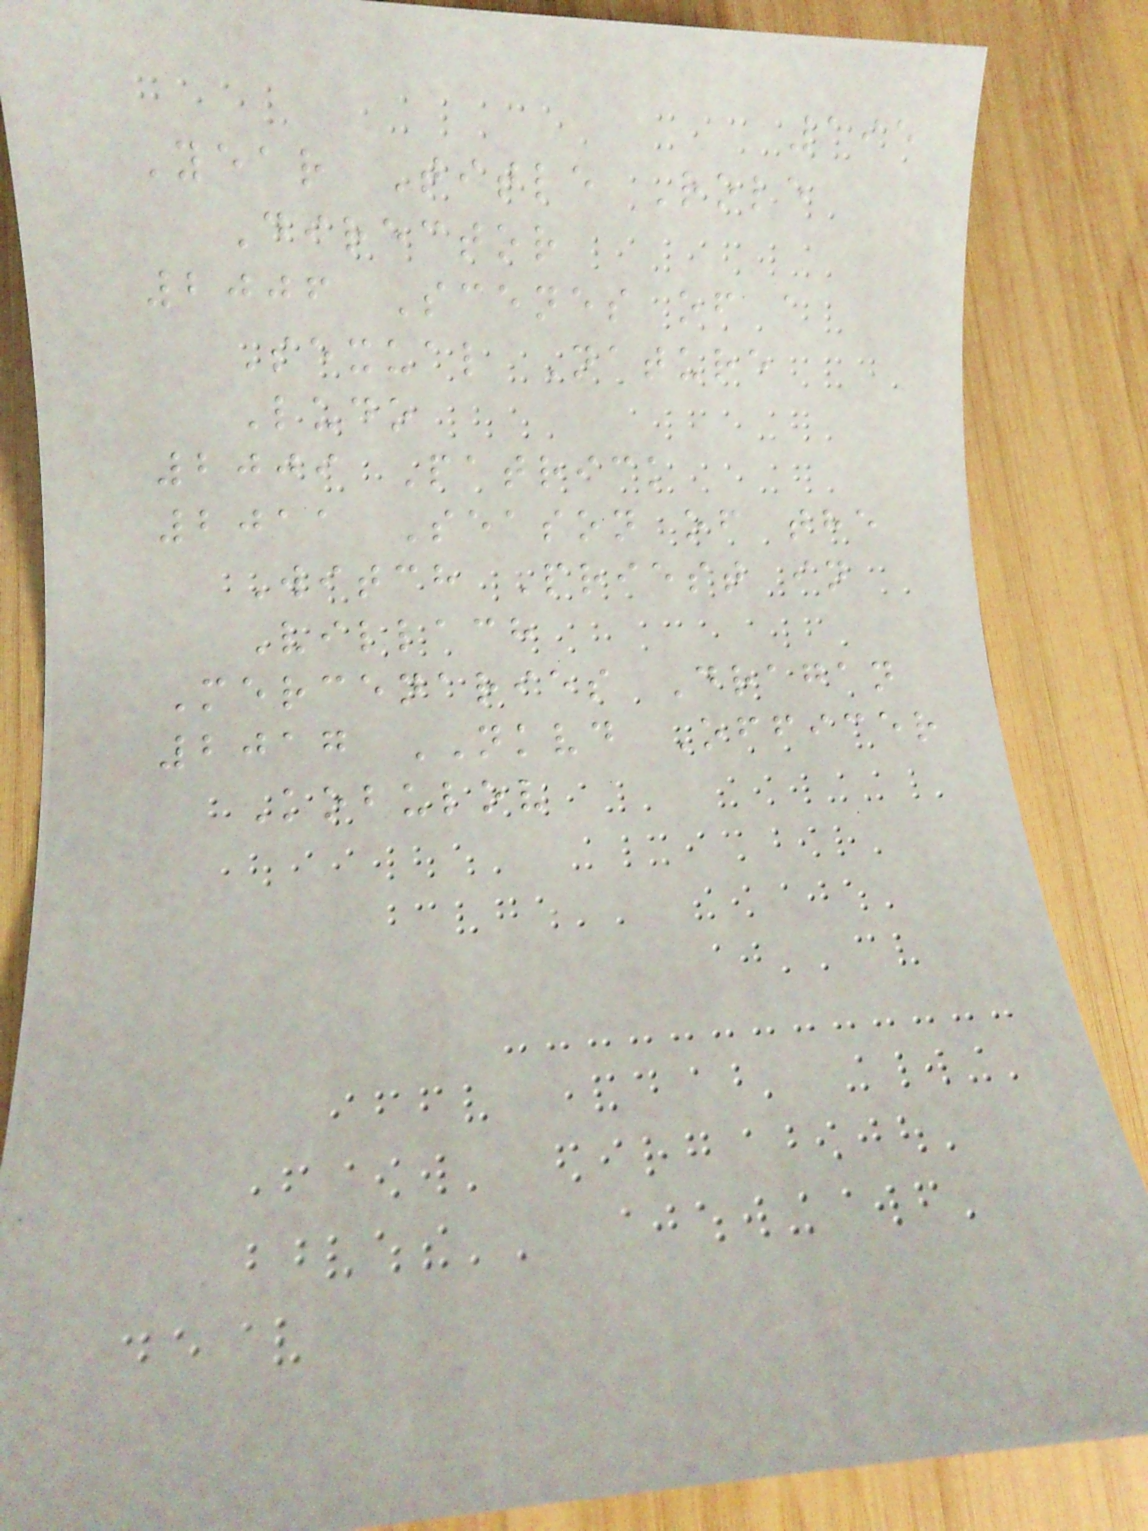195
Year Title Role
Director
2006 Scenes of a
Sexual Nature
Ludo
2009 Patrick
2011 Season of the
Witch Priest in
Villach
Mercenaries Dragan
2017 NKVD Officer
Kobulov
